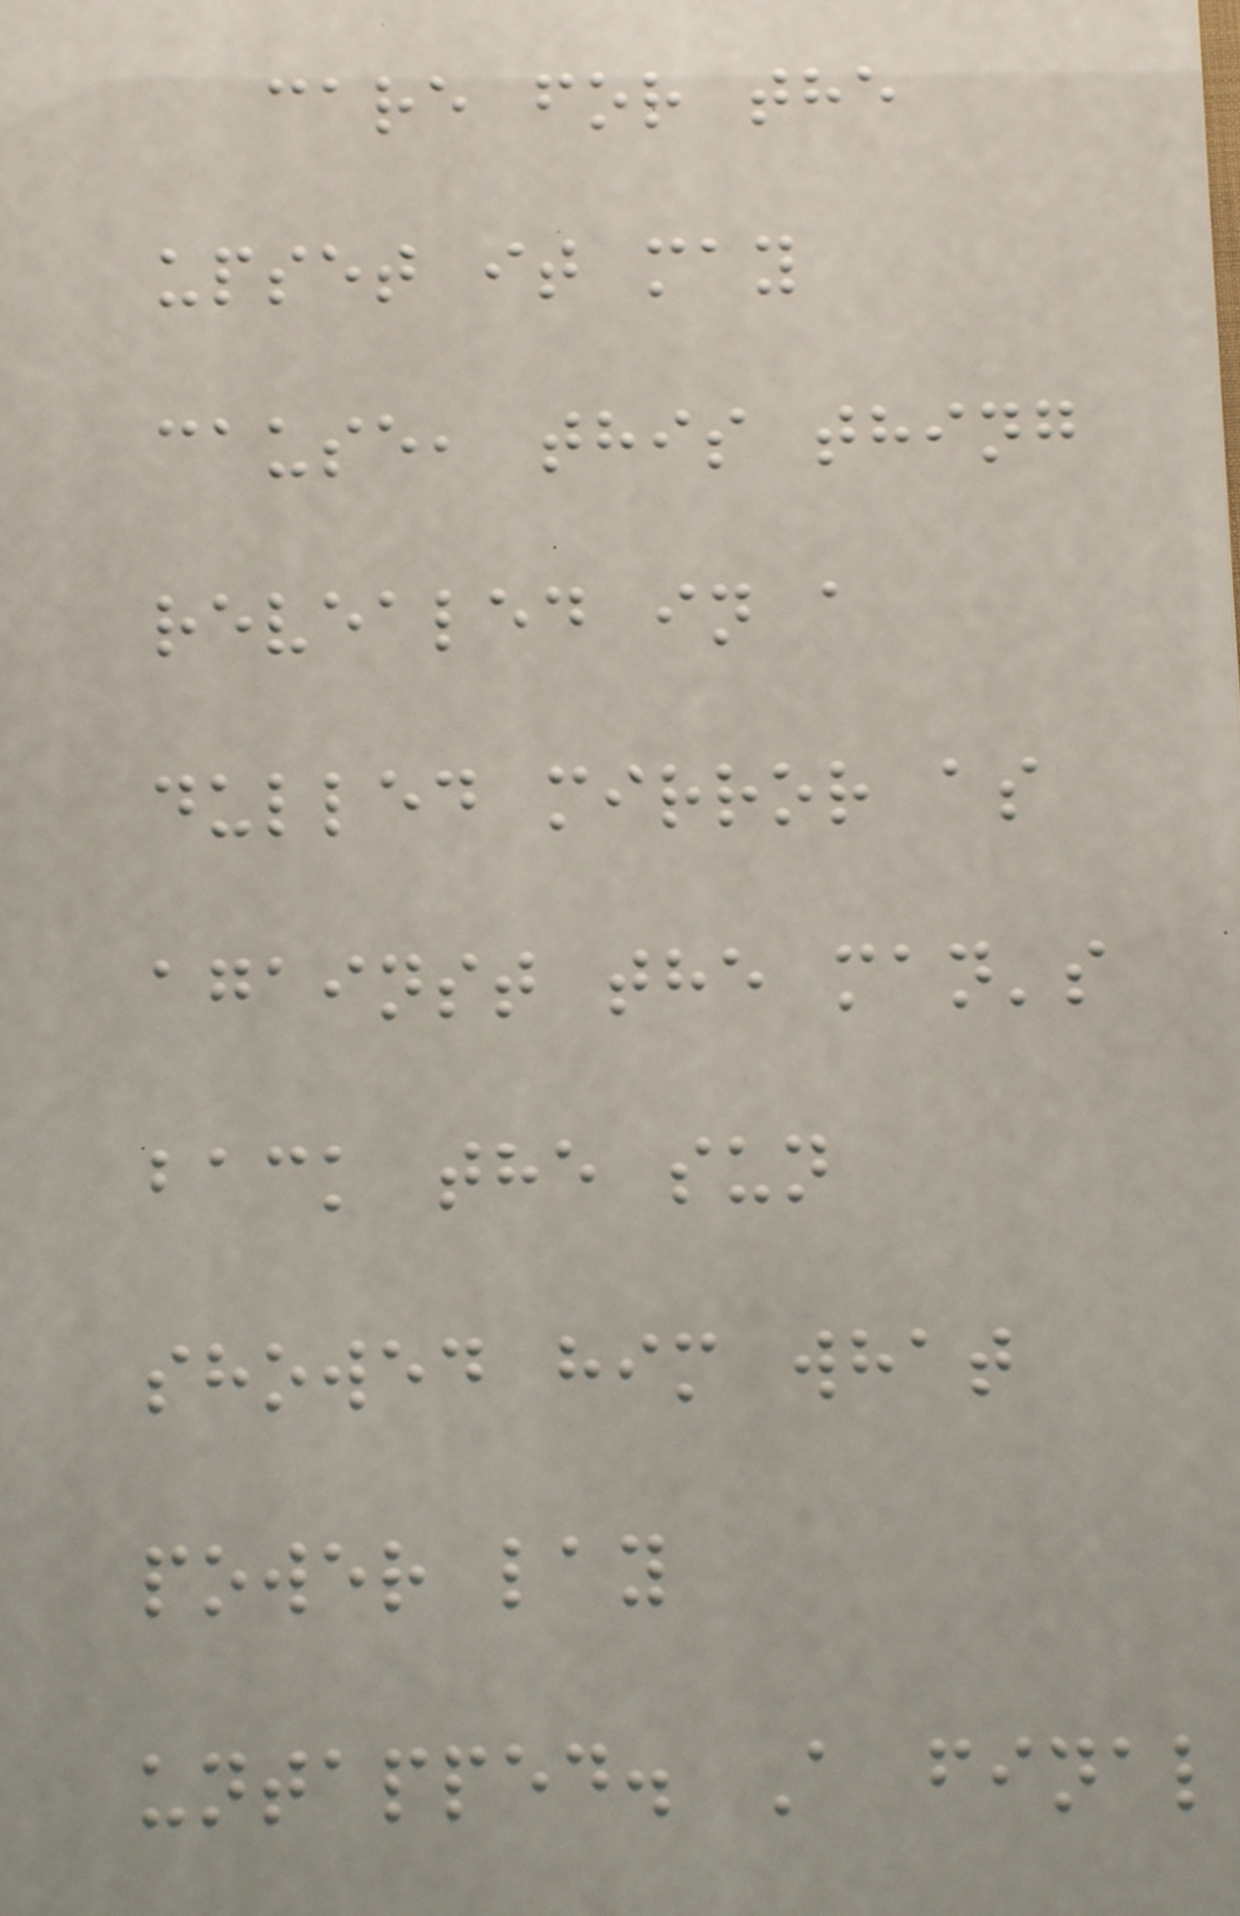care for the
upset it may
cause, this thing
revealed in a
dulled mirror as
against the man's
back the sun
showed him what
power lay
untapped. A final
